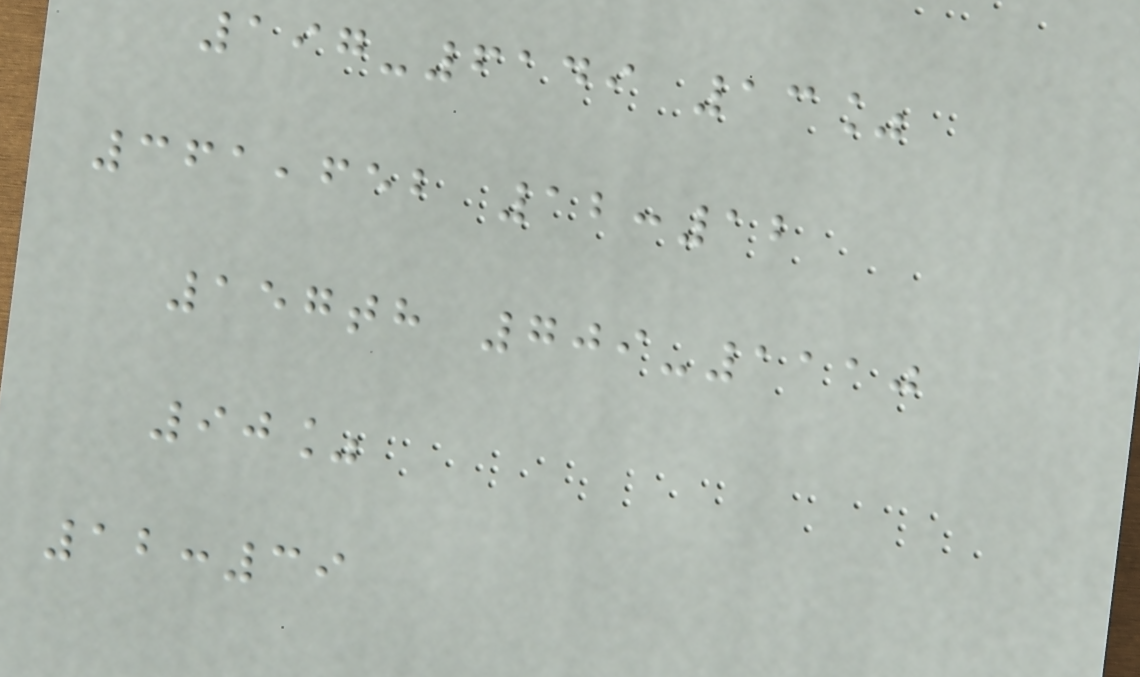197-6149 13%
361,652 12:12
157th 709-1110
90%
12:39
